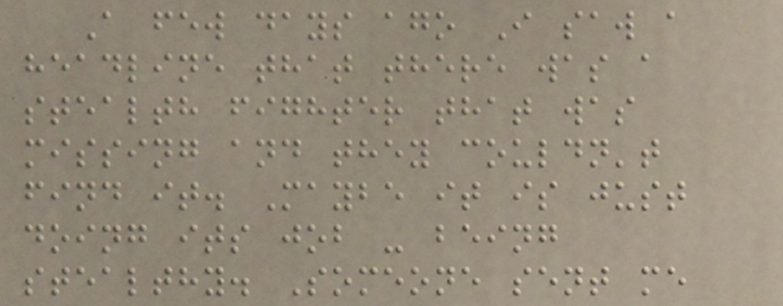A few days ago I saw a
headline that there was a
stealth fighter that was
missing and they couldn't
find it. Maybe it is just
doing its job - being
stealthy. Someone sent me
